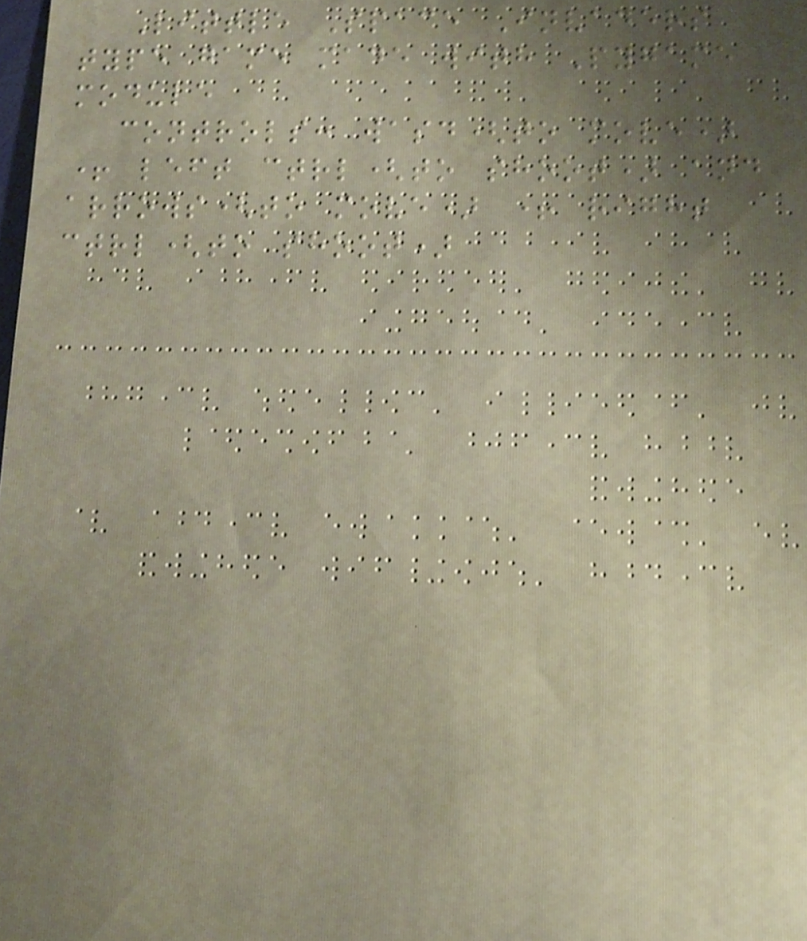Little Space Invaders
type game made with Pygame
module
controls: wasd(to move)
+ left ctrl(to shoot) and
arrows(to move) + right
ctrl(to shoot)
